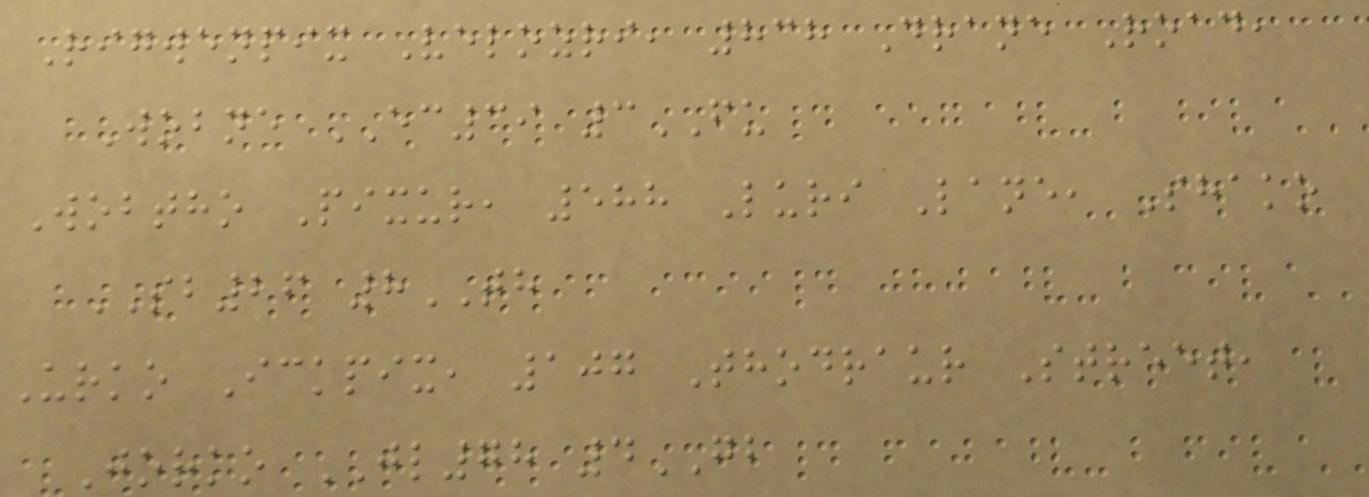Rigwenpix Velozri, 838 Drane Road,
Wobne EC39 3FU
Wobtho Pixur, 588 Luri Lane, Shako
SB26 8TH
Urko Ickpix, 107 Thodraur Street,
Jorko JL78 4GB
